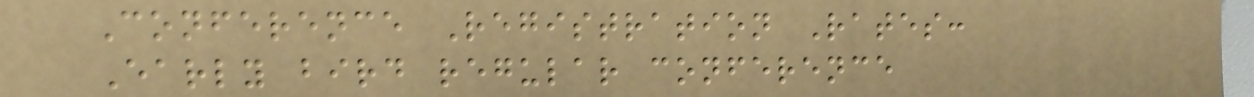Conference Registration Rates:
Early bird regular conference
